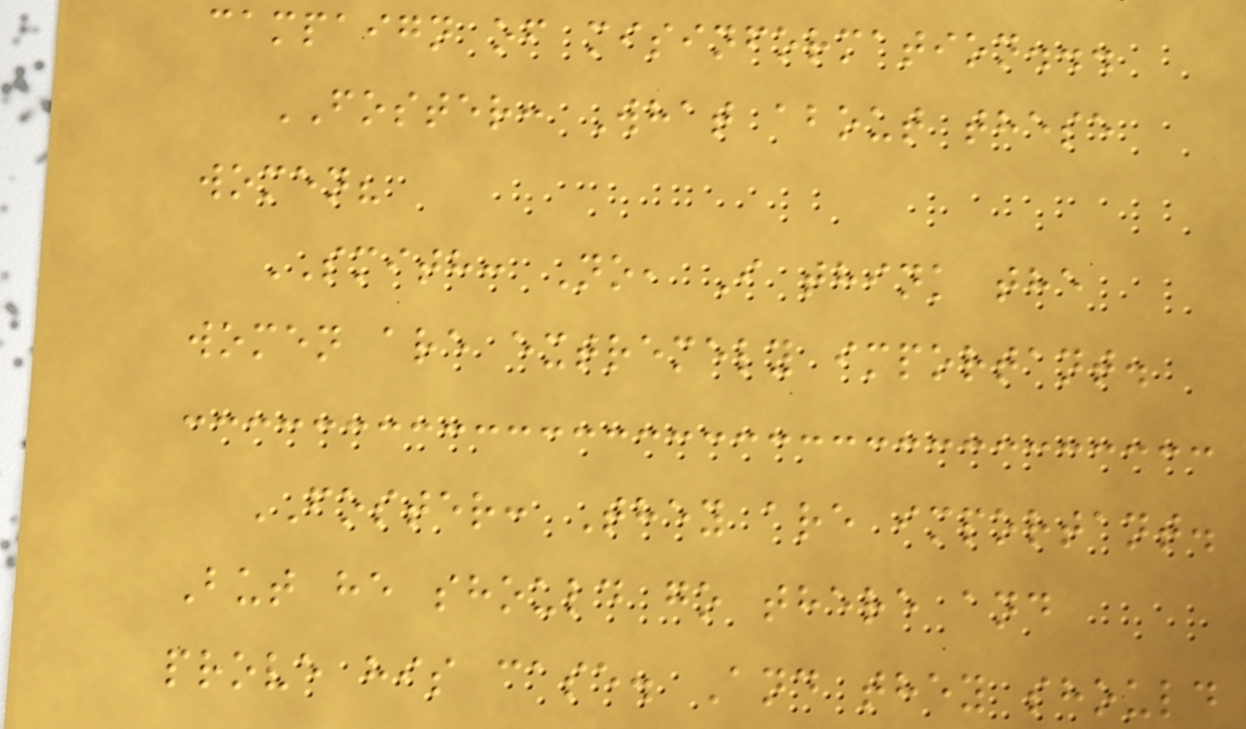campaign of misinformation...
FOSTER: What about these
women?
SMITH: No, I think the
women are extremely important.
FOSTER: They are important.
But he should go there and
prove his case. And they should
